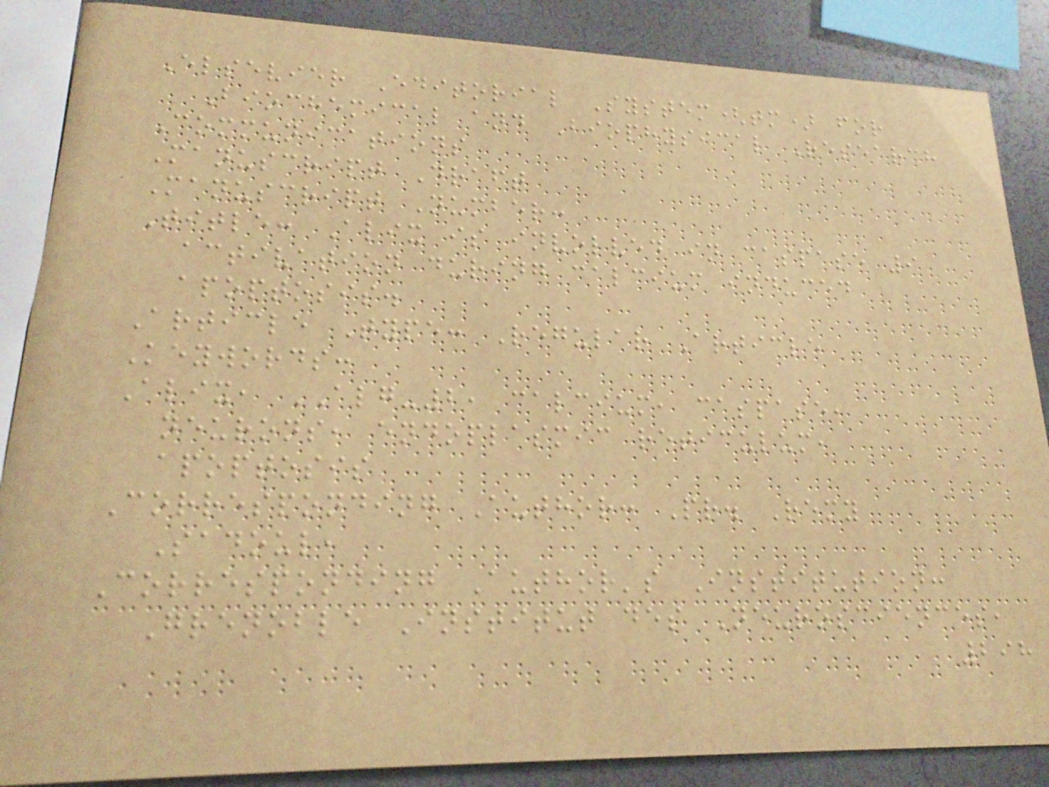Elsevier Editorial System(tm) for
Biochemical and Biophysical Research
Communications
Manuscript Draft
Manuscript Number:
Title: Alix is involved in caspase 9
activation during calcium induced
apoptosis.
Article Type: Regular Article
Keywords:
Alix, ALG-2, calcium, caspase,
neurons, endoplasmic reticulum,
apoptosis
Corresponding Author: Pr. Remy
Sadoul,
Corresponding Author's Institution:
Grenoble Institut des Neurosciences,
298
